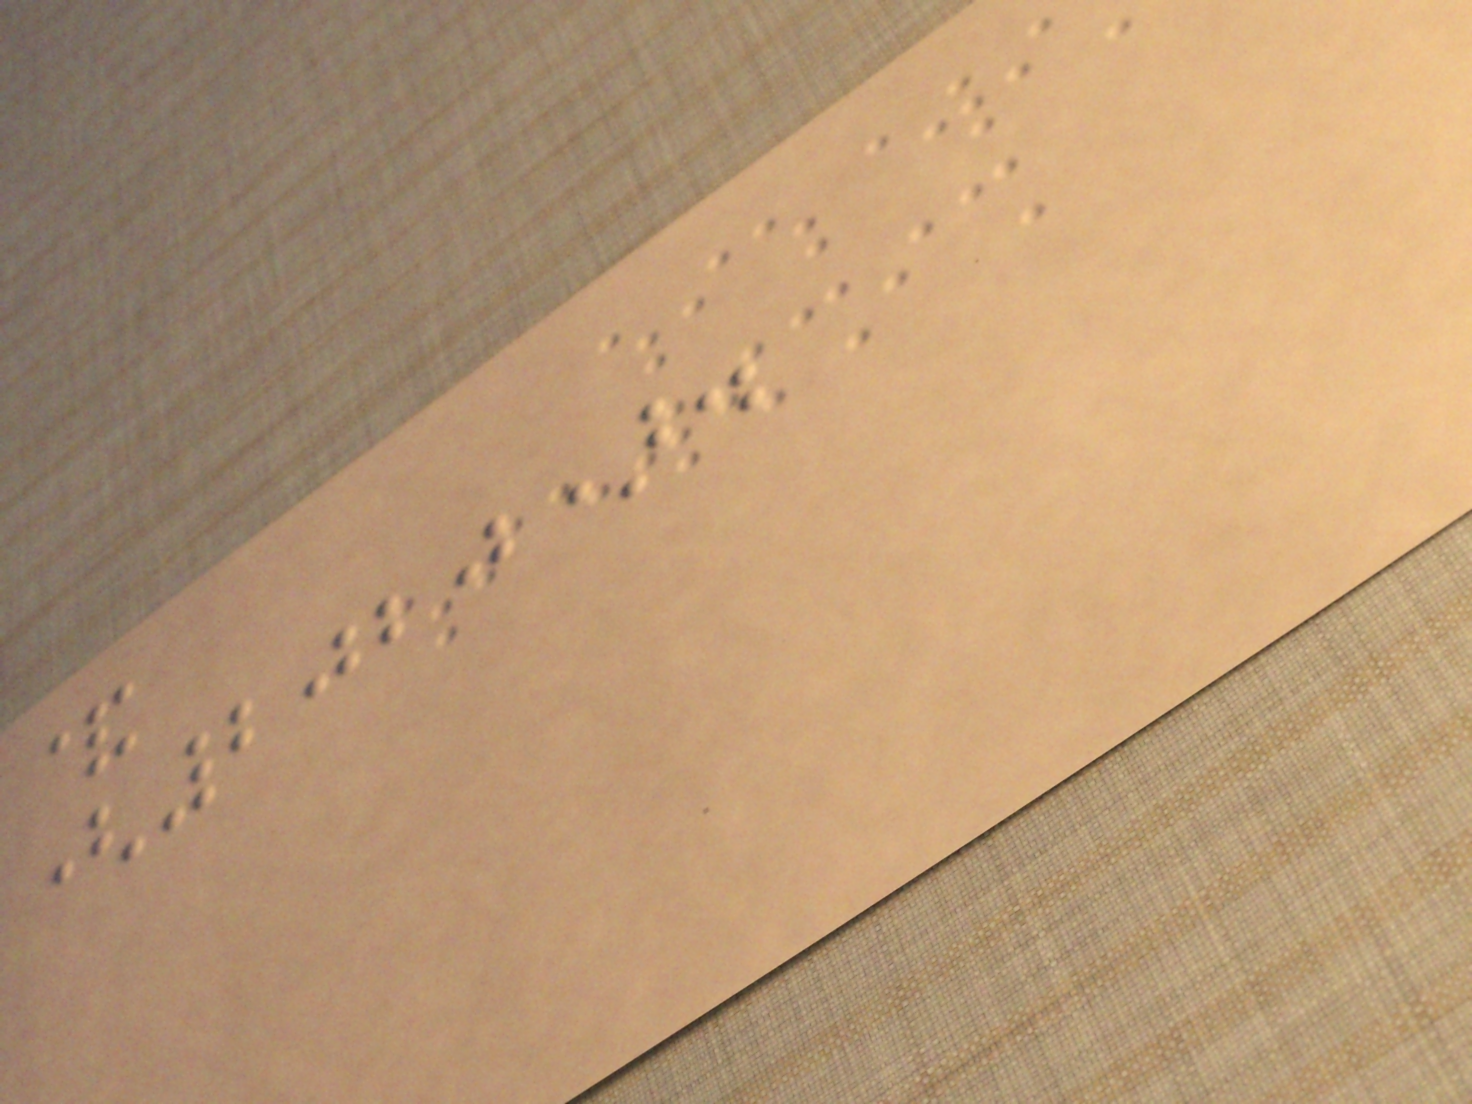&
(2020).
